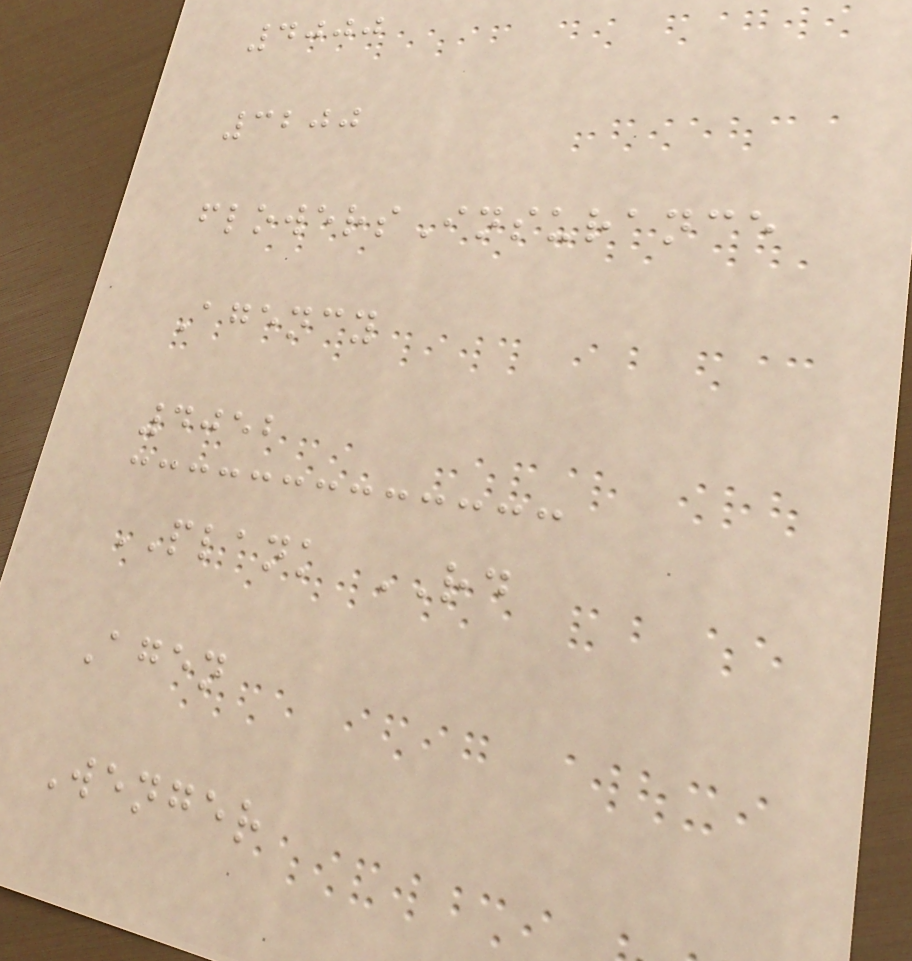4000
3200
flowersInsurance
Agency
4052
PLANK RD
Agen
Wenger
